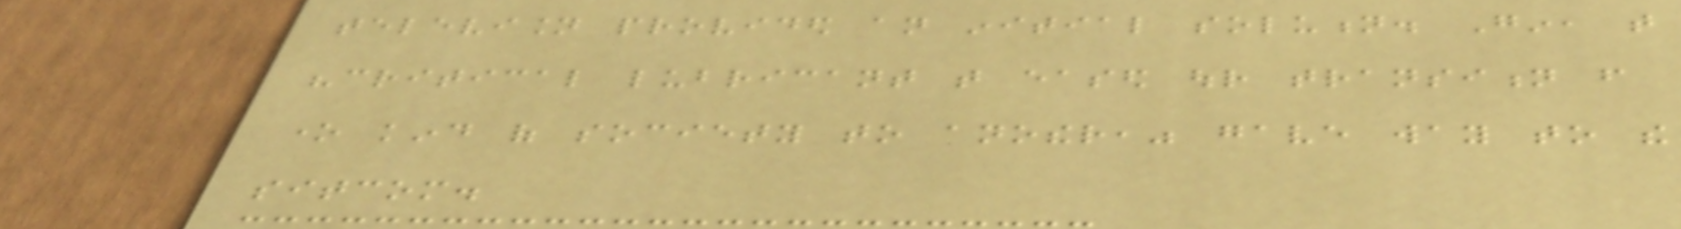television provided an initial solution. Gin, that
"critical lubricant that eased our transition from
one kind of society to another," gave way to the
sitcom.
